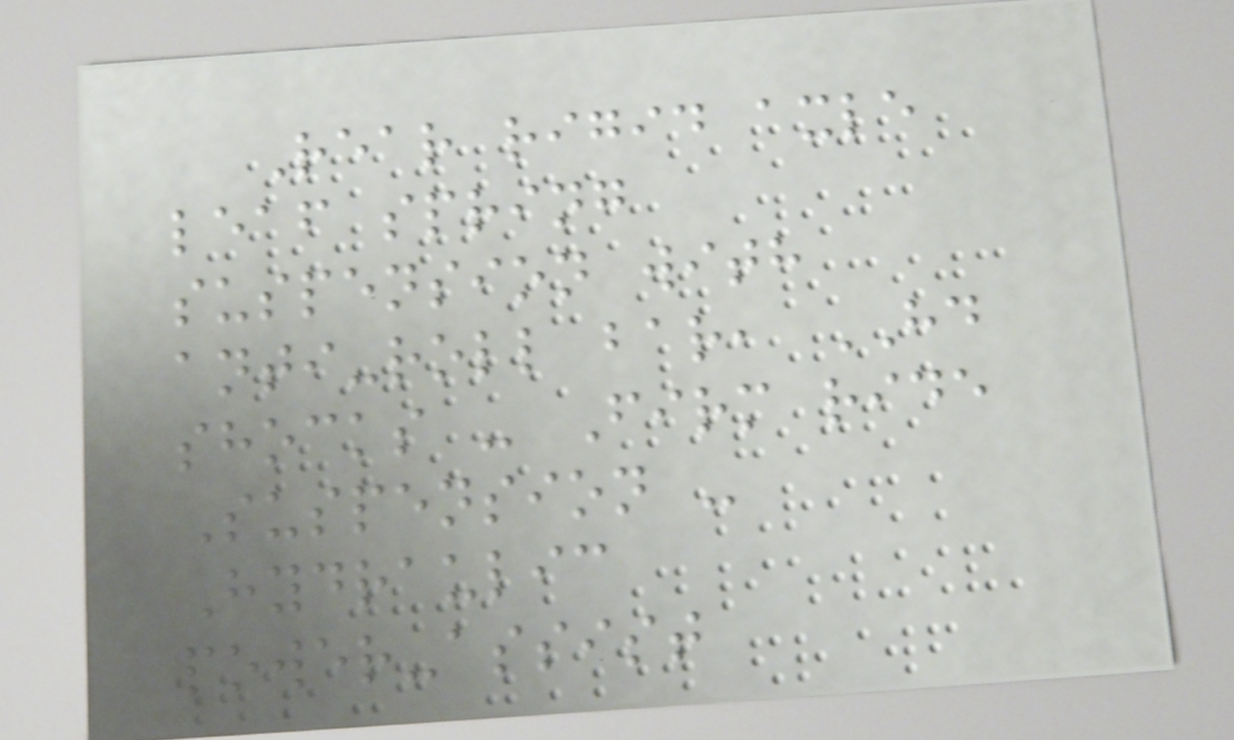Rear rigid axle
leaf spring
suspension with
anti-roll bar, HD
shocks - Firm ride
Suspension -
Hydraulic
power-assist
